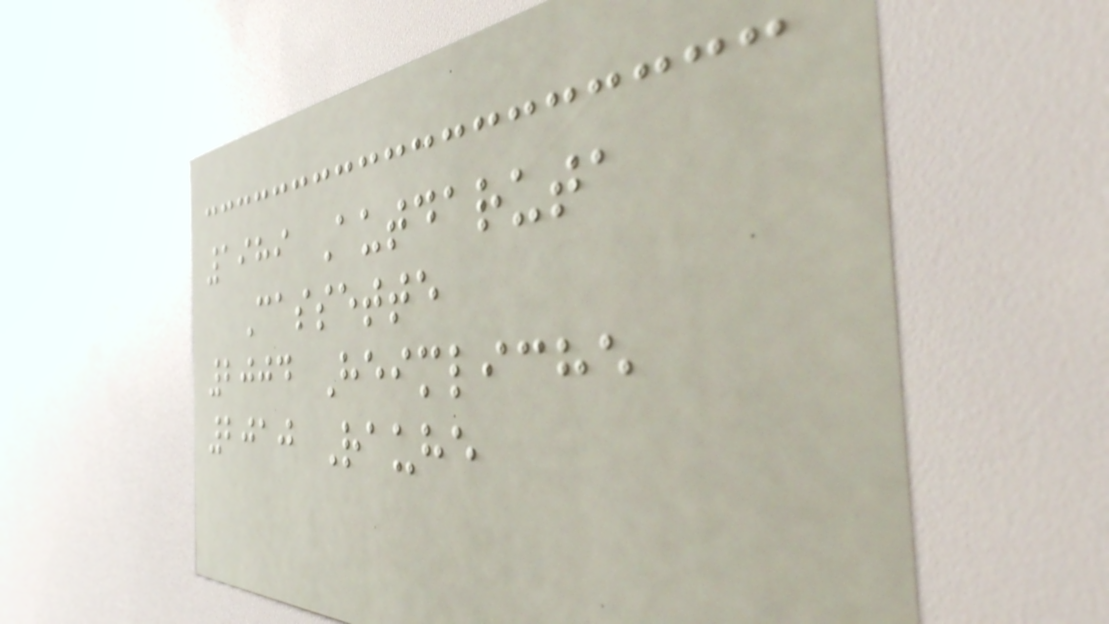1989 Autdaruta
Cassette
2004 Heimliche
2010 Rauhe
